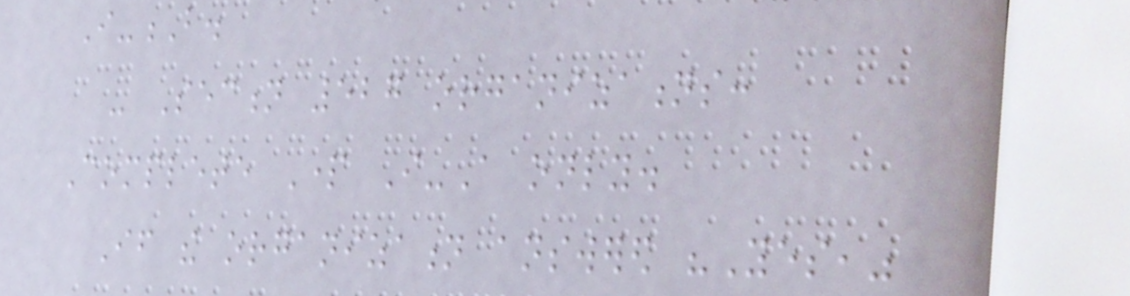I-B.
- Section 527 organizations:
Complete Part I-A only.
If the organization answered "Yes,"
